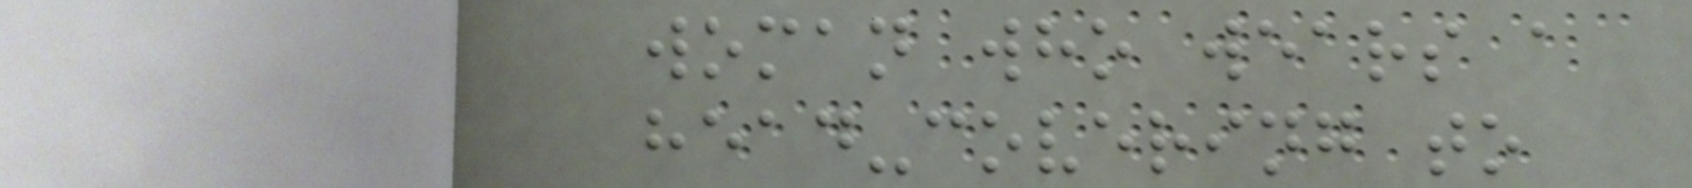woman who wears a
head-covering to
